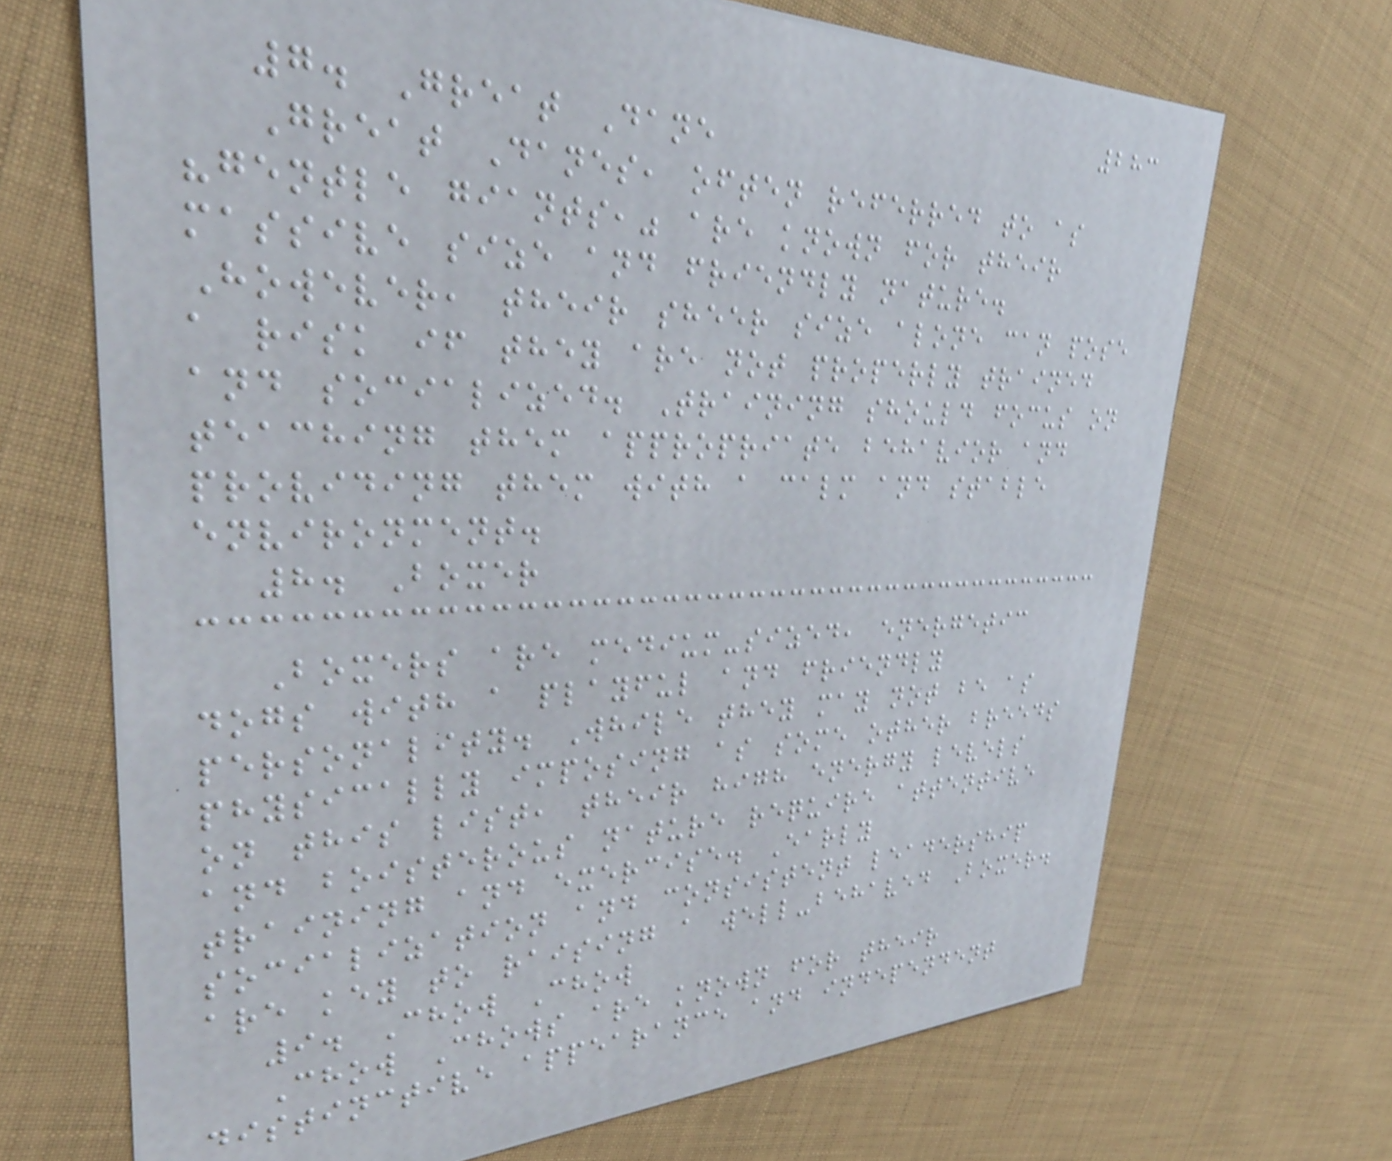283
7. Great Dane
Great Danes, often referred to as
"gentle giants," are known for their
massive size and friendly nature.
However, their sheer size alone can pose
a risk if they are not properly trained
and socialized. Training should focus on
teaching them appropriate behavior and
providing them with a calm and stable
environment.
8. Boxer
Boxers are medium-sized, energetic
dogs with a playful and friendly
personality. While they may not be as
physically imposing as some other breeds
on this list, their high energy levels
and boisterous nature require attentive
training and exercise. Early
socialization and consistent leadership
are key to raising a well-behaved Boxer.
9. Chow Chow
Chow Chows are known for their
distinctive appearance and independent
